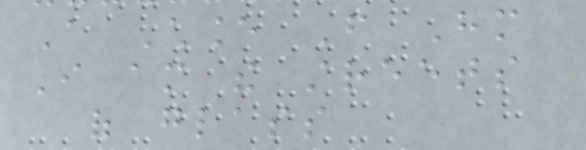A Chance From Him
I am the streets
of glass
